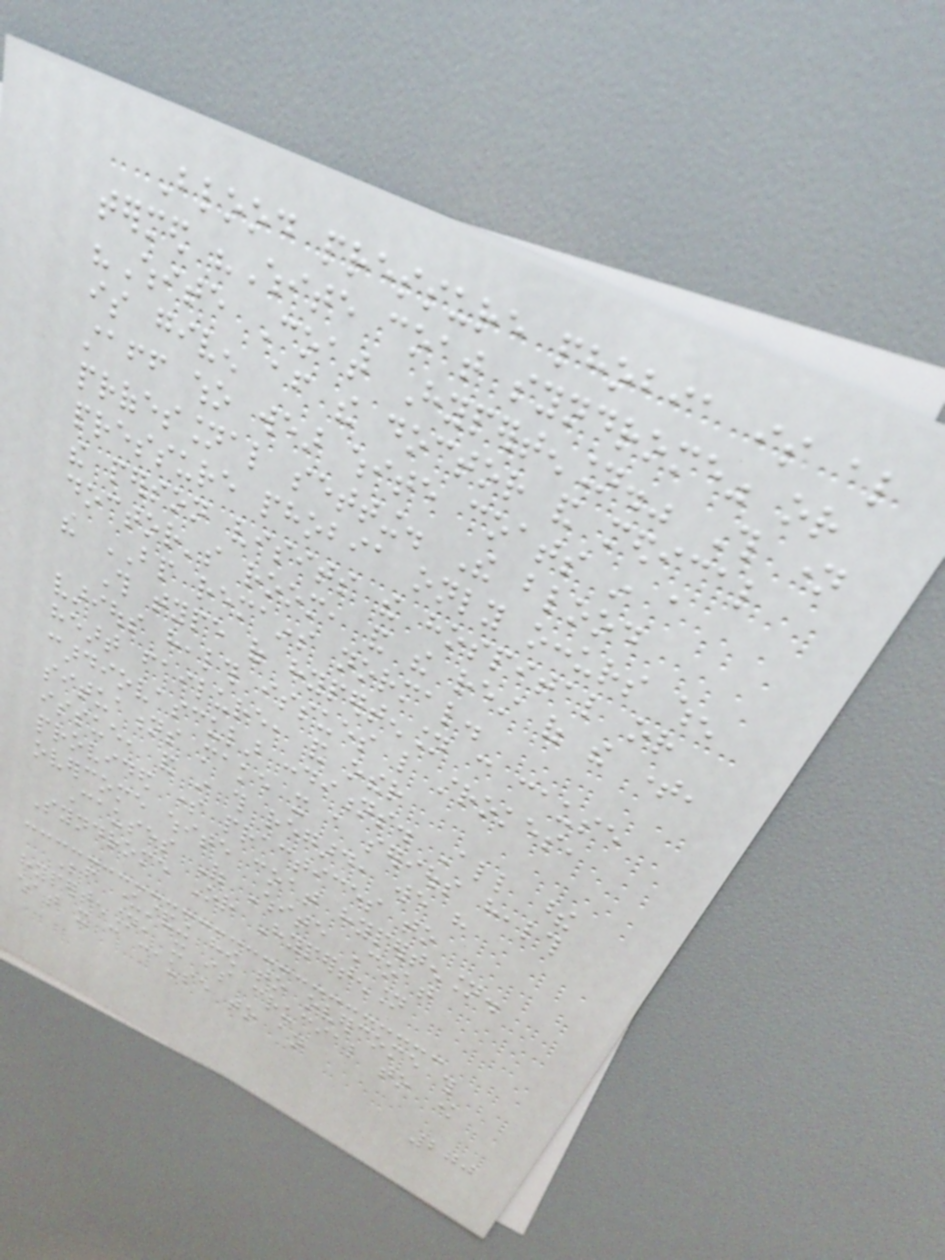Blood pressure phobia is also
termed "White coat syndrome" or
"White Coat Hypertension." This name
is given after the doctor and medical
staff who wear white coats in a
professional setting. The blood
pressure phobia only occurs when
the person visits the hospital or
doctor's room, and the rest of the time,
the BP remains normal.
This type of hypertension can cause
various health issues like strokes,
heart failure, and other
cardiovascular conditions. All these
situations make it a serious health
issue, and in this regard, we have
provided some practices to
overcome white coat hypertension.
Causes Of White Coat
Syndrome Or Hypertension
Before understanding how to overcome this
hypertension, it is crucial to know
what it can cause to an
270
